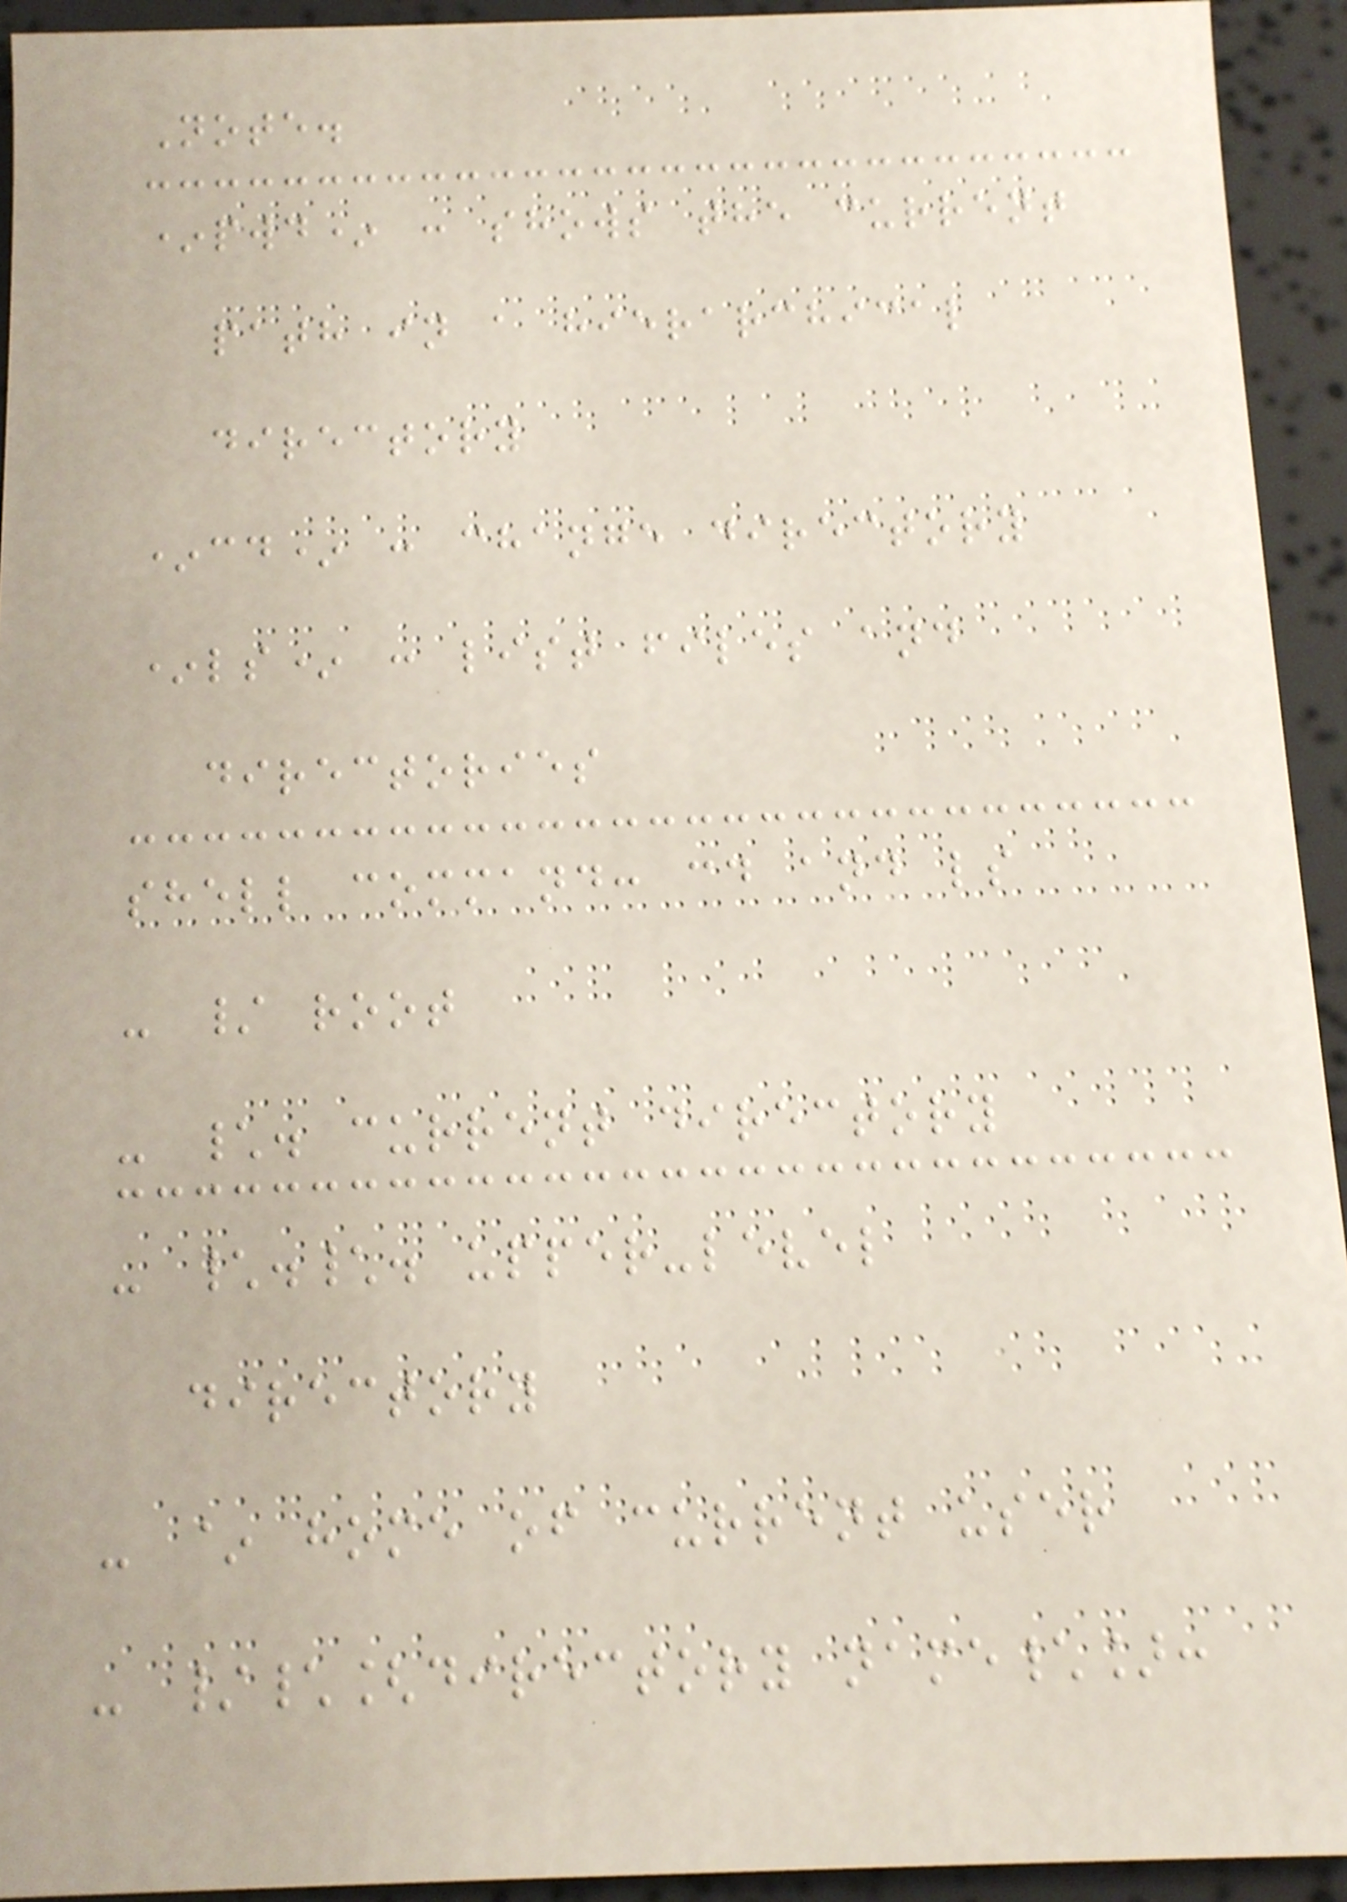Note.
*pwd* : shows the current
path in a hierarchical
directory
*cd* : change directory
*ls* : list files and
directories
shell command: cd and ls
- / root
- \. current directory
- \.\. upper-level
directory
- ~ home of current user
- /\[directory name\]:
